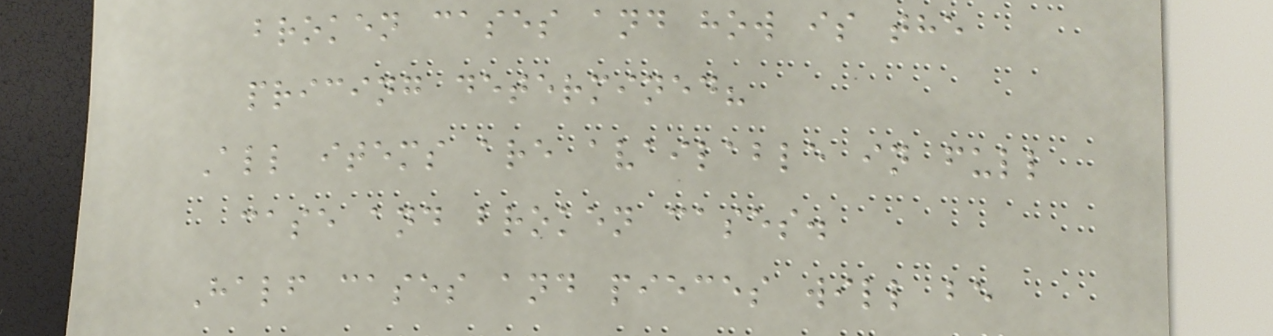broken cases and how is the
pricing determined?
All items are available in full
case and broken cases.
Half cases and pieces will be
